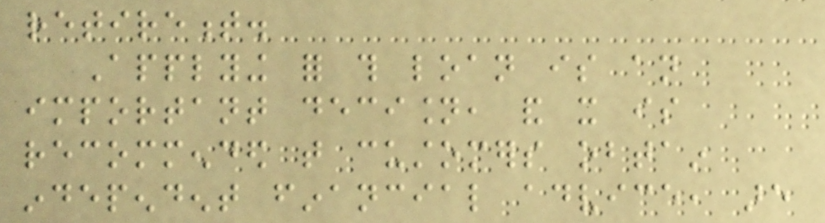retirement.
Applying for this loan is an
important decision, and it is
recommended that customers obtain
independent financial advice, are
